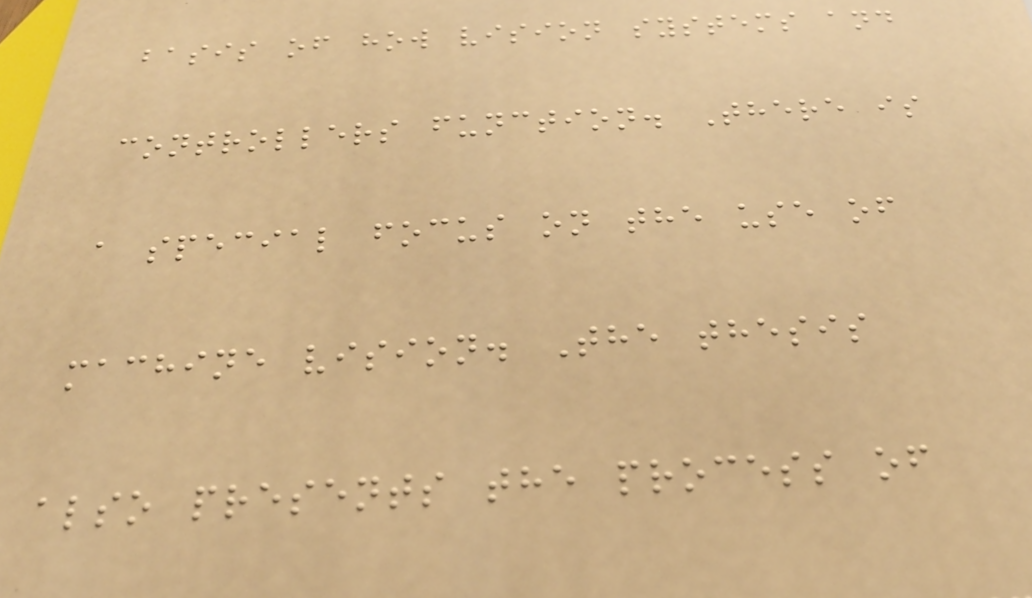basis of how vision systems and
controllers function. There is
a special focus on the use of
machine vision. The thesis
also presents the process of
